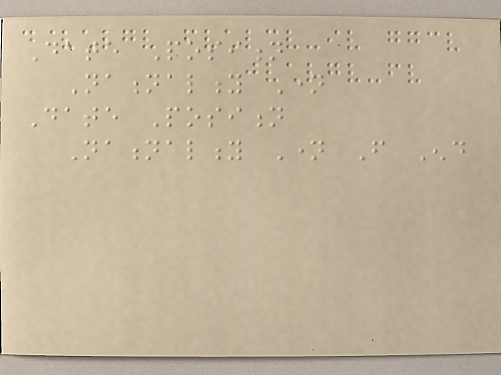Date Position
Nationality Name
Date Position
Nationality Name From End
